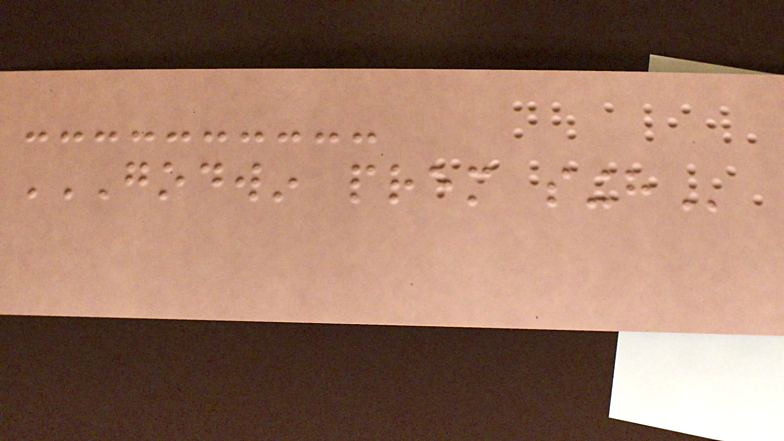GODWIN PREM SINGH
